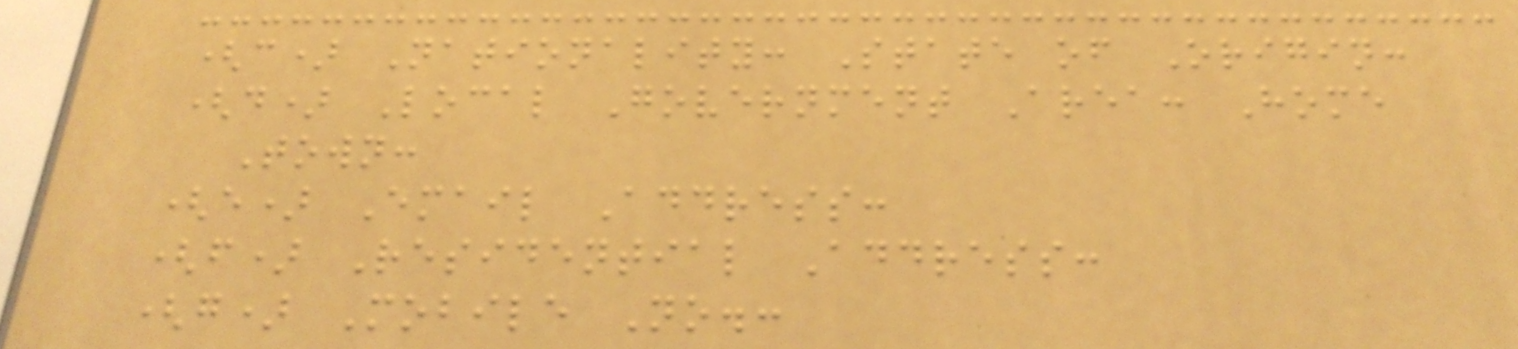(c) Nationality: State of Origin:
(d) Local Government Area: Home
Town:
(e) Email Address:
(f) Residential Address:
(g) Mobile No.:
